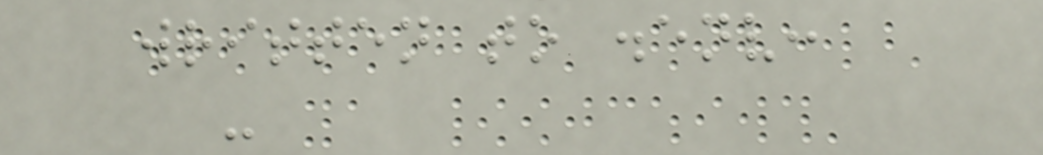written to .env:
-
